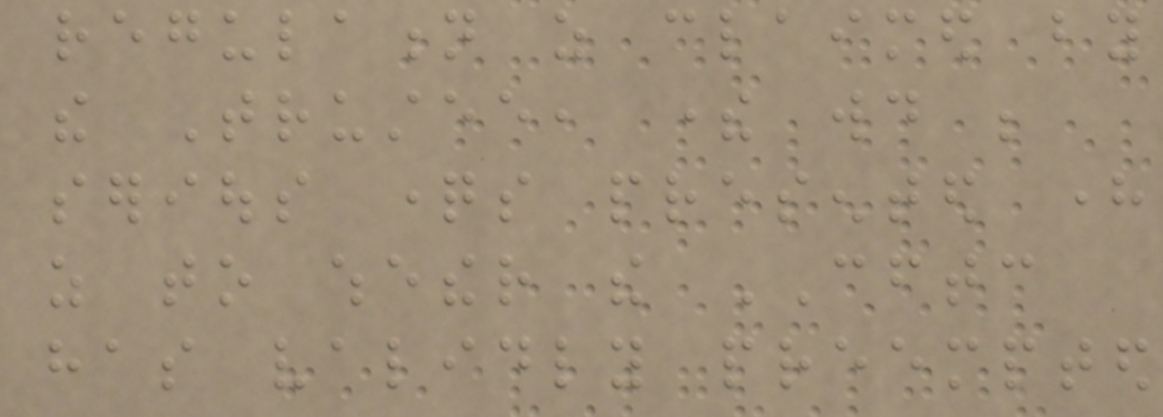regulation as claimed by
the Trustee, there would be
serious questions presented here
as to whether the CFTC
has validly preempted
